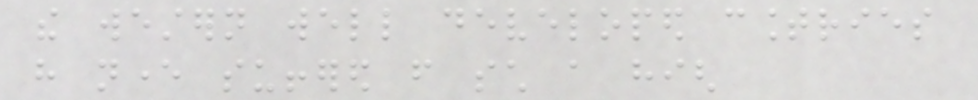the western well developed countries
have never suffered from such a high
